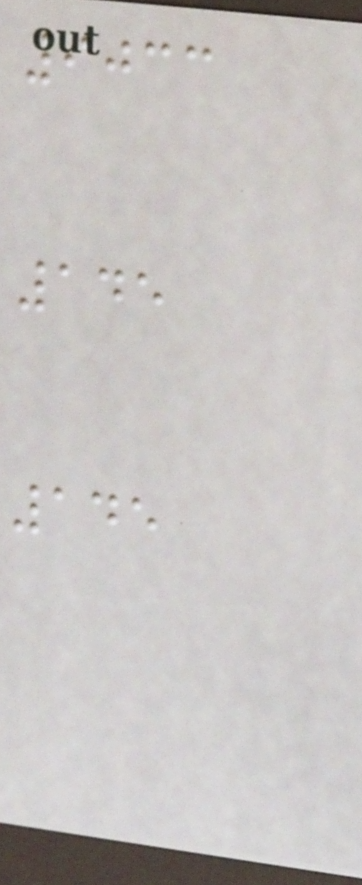9033
145
145
